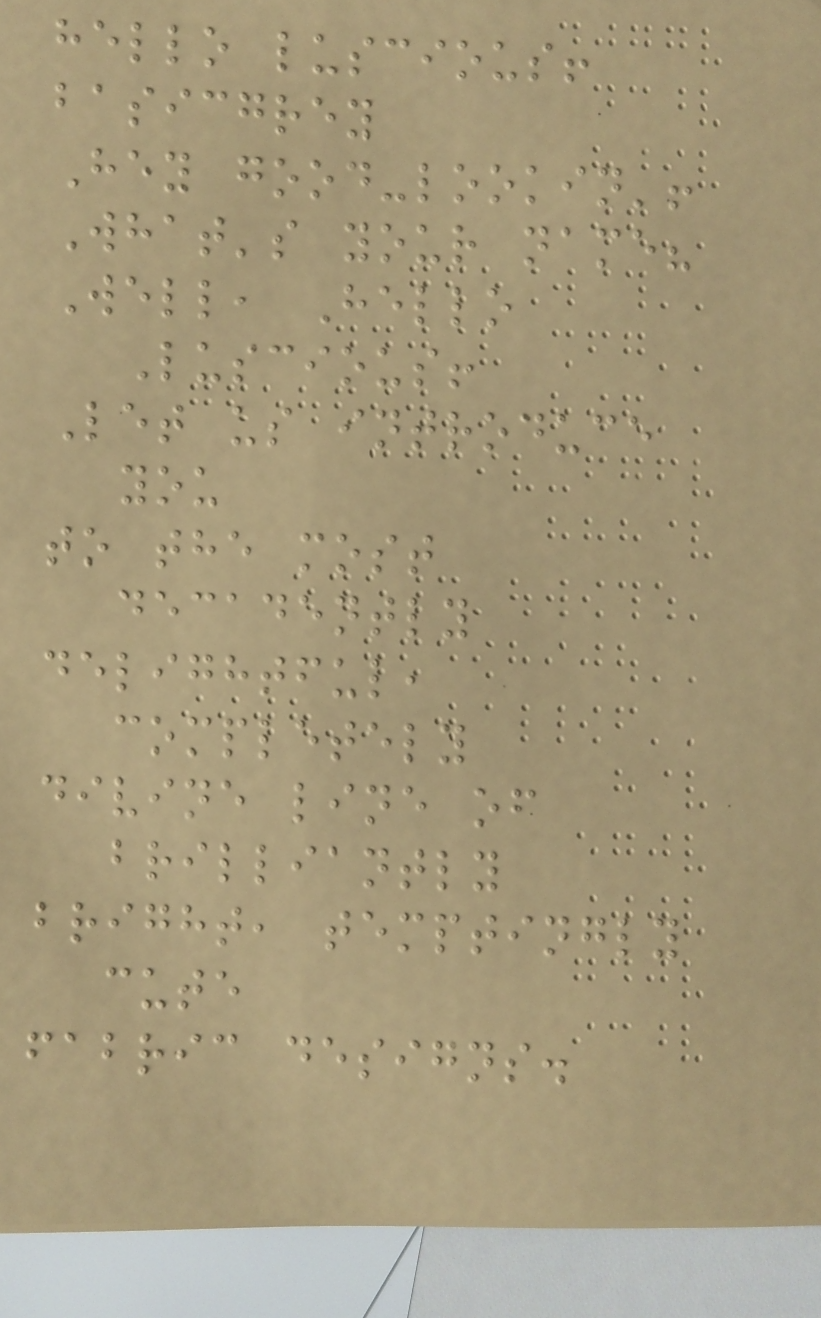hello luscious!
basicgrey
Hey good-lookin'!
What's your name?
Well, Hello
Luscious!
Let us introduce
you
to the most
decadently
delightful,
completely
divine line of
brilliantly
bright, temptingly
cute
fabric designs.
